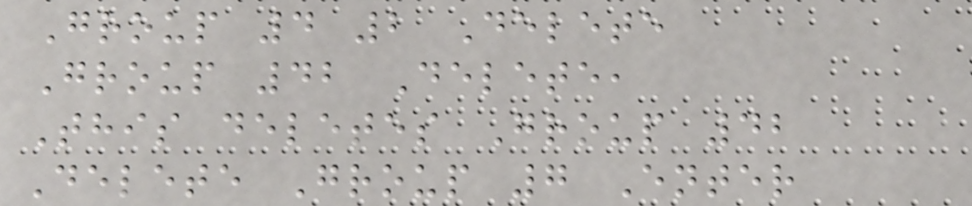Group 4 2 Delete
Group 42 Delete,
This deletes Group 42
Delete Group 7 Enter
